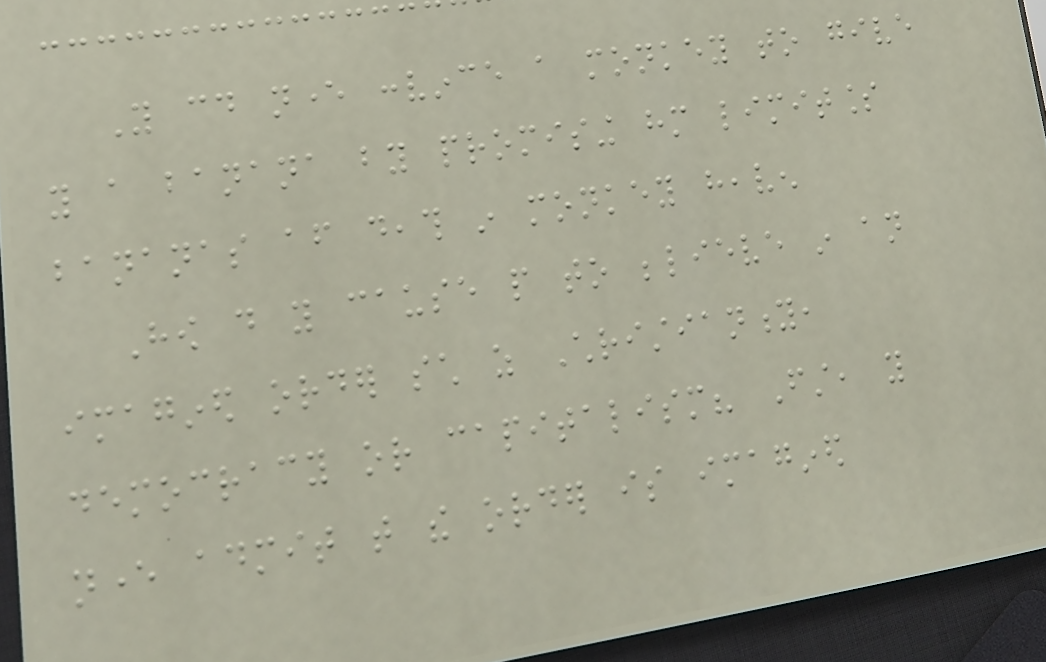You could never convince a monkey to give
you a banana by promising him limitless
bananas after death in monkey heaven
How do you cause people to believe in an
imagined order such as Christianity,
democracy or capitalism? First, you
never admit that the order is imagined
